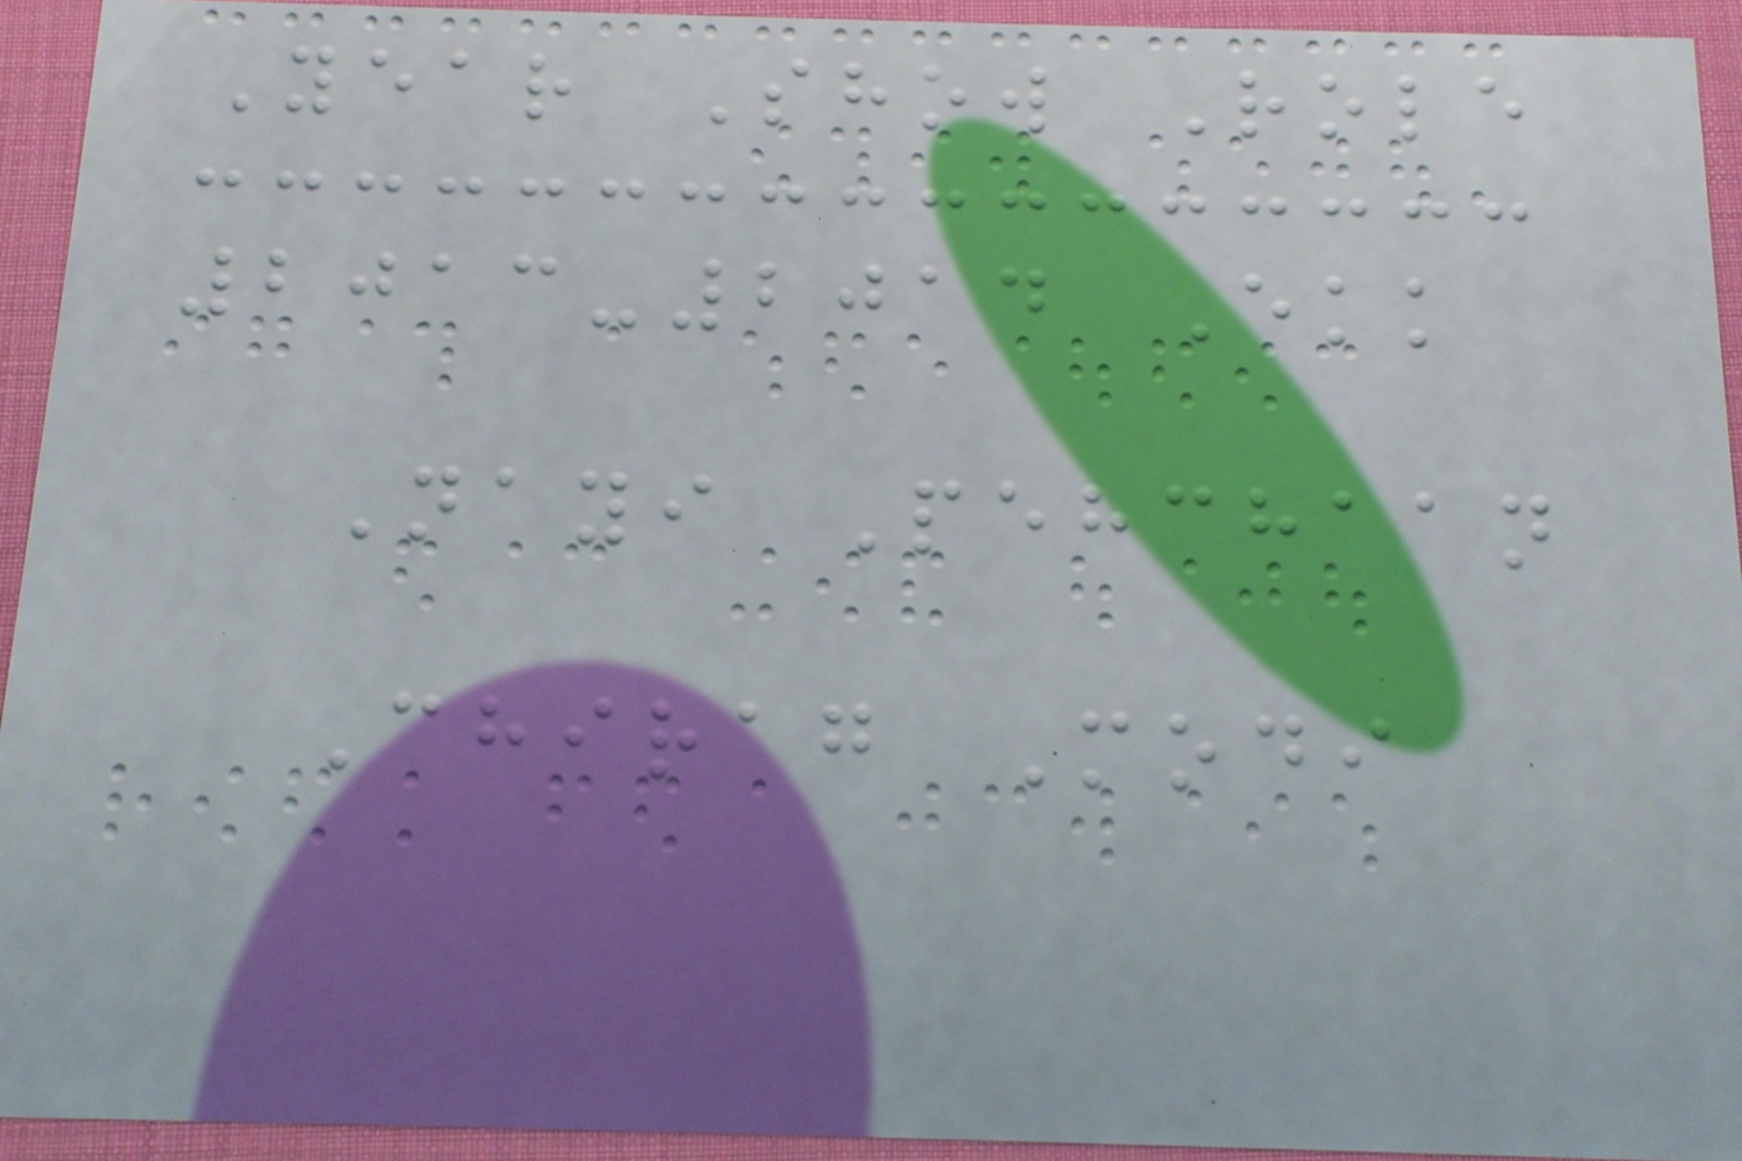Year Show Role
2013-2014 Ekk
Nayi Pehchaan
Chirag Modi
